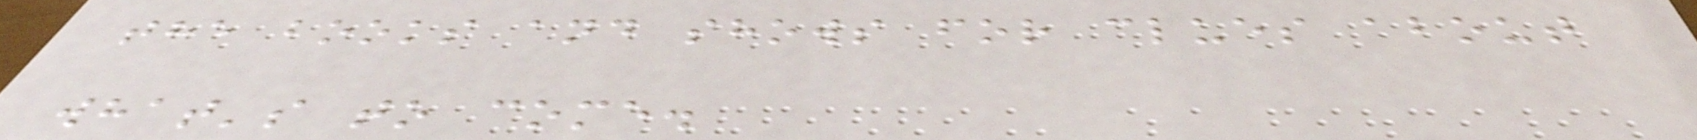the books and shows for clues about
what's to come.
